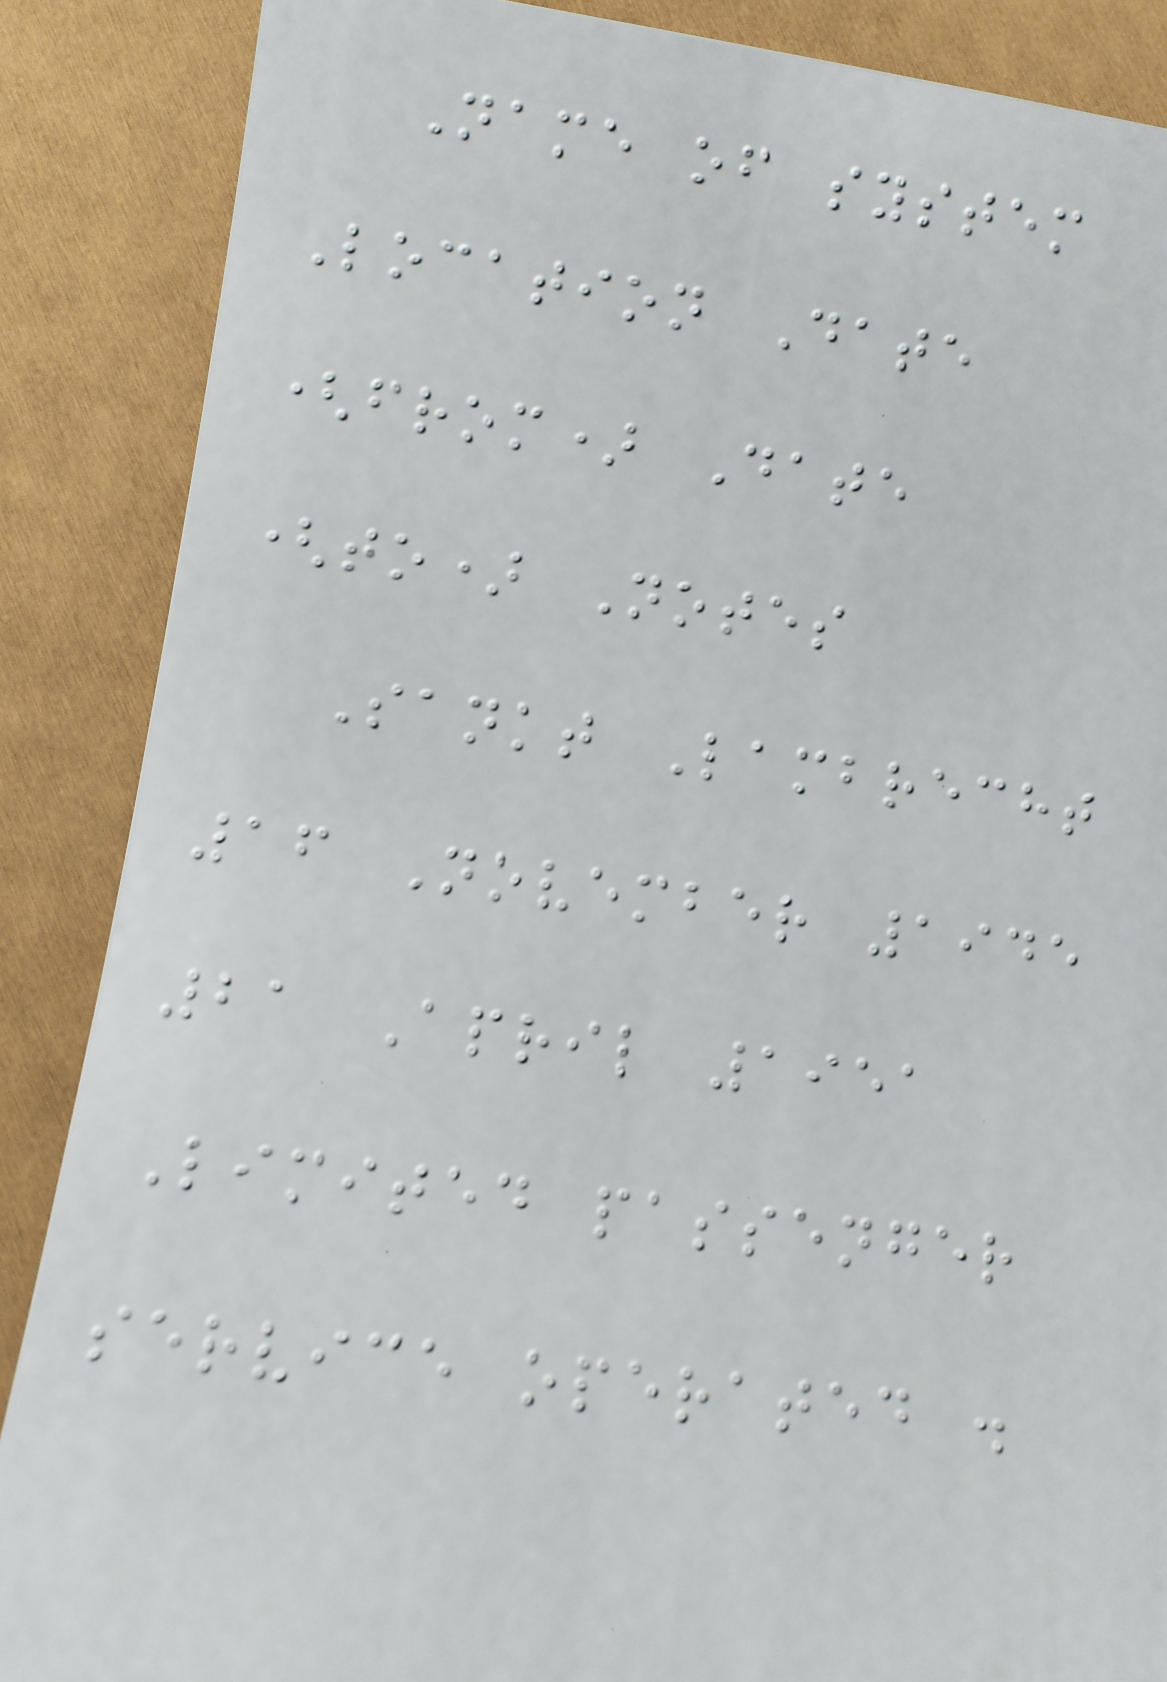Name of system
Location Date
(from) Date
(to) Notes
Sankt Lambrecht
16 November 1945
21 April 1951
Limited passenger
service operated .
